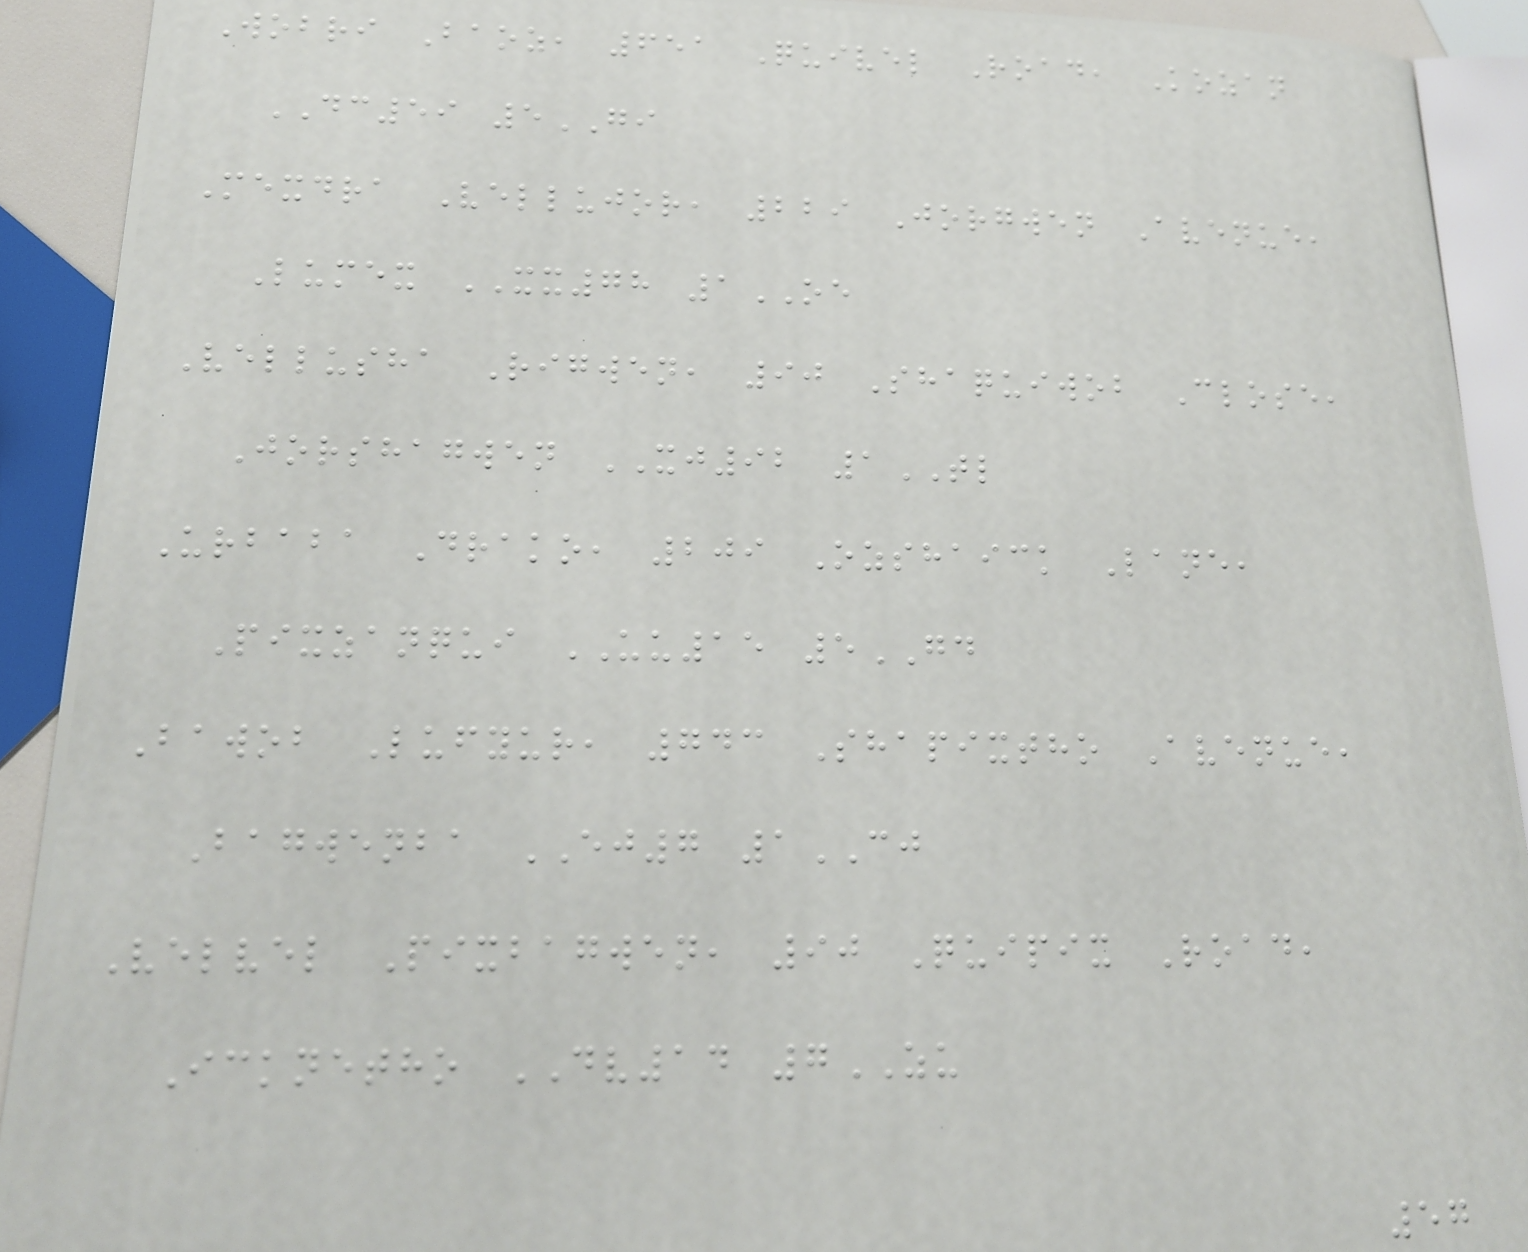Wobri Baoz, 651 Quivel Road, Kozan
DC59 5GI
Mexdra Vellujor, 229 Jorgwen Avenue,
Lumex XX78 1OE
Vellusha Rigwen, 90 Shaquiwob Close,
Jorshagwen XJ92 1TL
Urbaba Drako, 209 Ozshaick Lane,
Pixzanqui UU15 5GD
Bawob Lufyur, 743 Shapixtho Avenue,
Bagwenba EJ7 1CJ
Velvel Pixbagwen, 90 Quipix Road,
Icknetho DV14 7ZU
57
